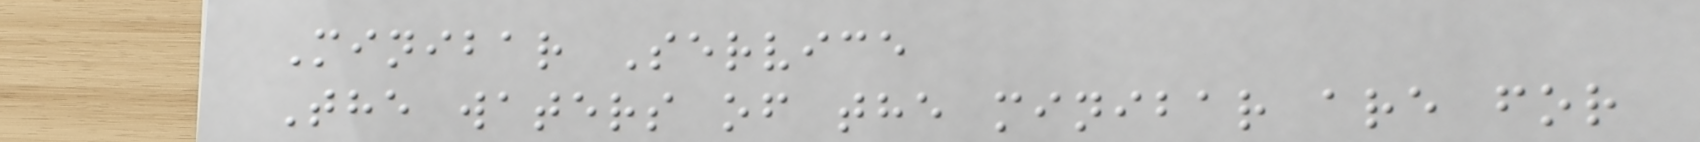Minibar Service
The waters of the minibar are for
